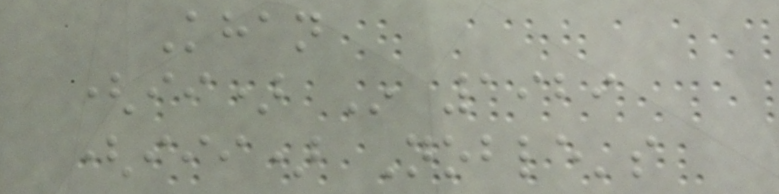Khan
(ii) In 1929
(iii) Noble's
